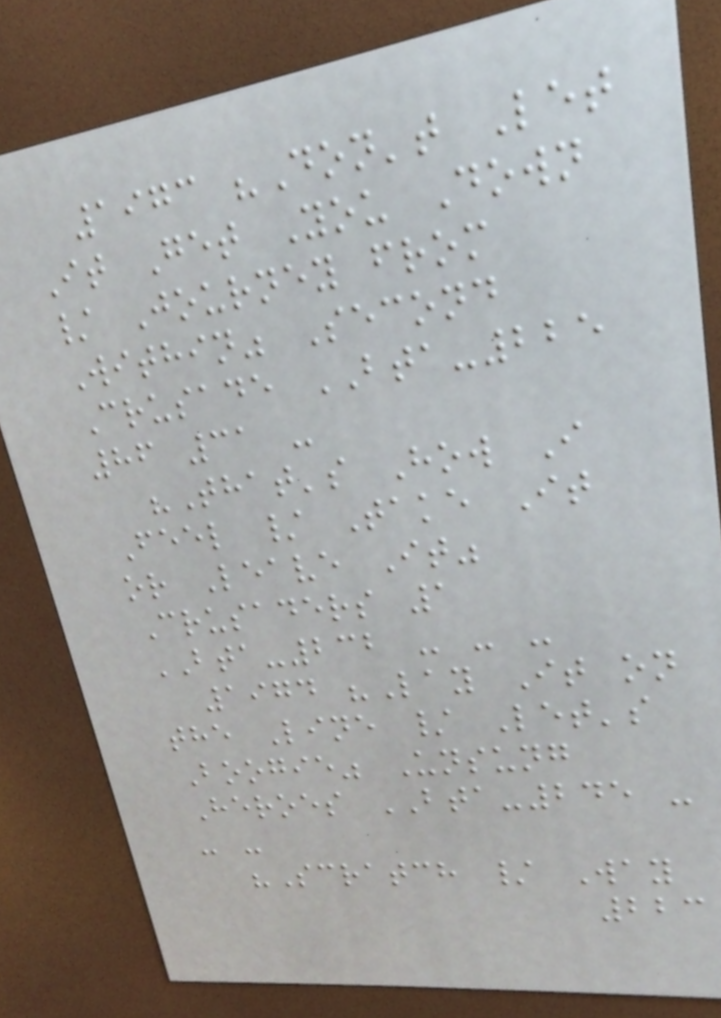1973 "Don't Let
It Get You Down
/ Journey from
Within" Second
Crusade BTA-225
86 31 -
"That's How I
Feel / Take It
or Leave It"
Crusaders 1
BTA-232 - - -
1974 "Lay It on
the Line / Let's
Boogie" Unsung
Heroes BTA-245 -
- -
"Scratch / Way
223
